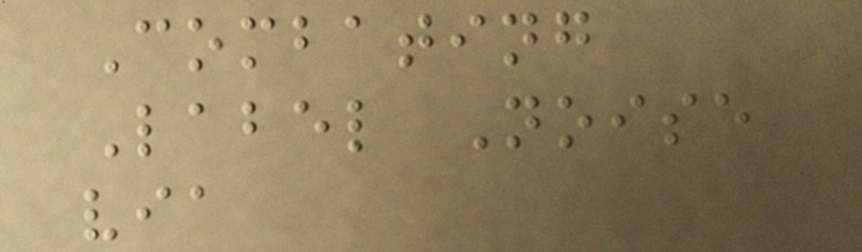Combating
Label Noise
via
